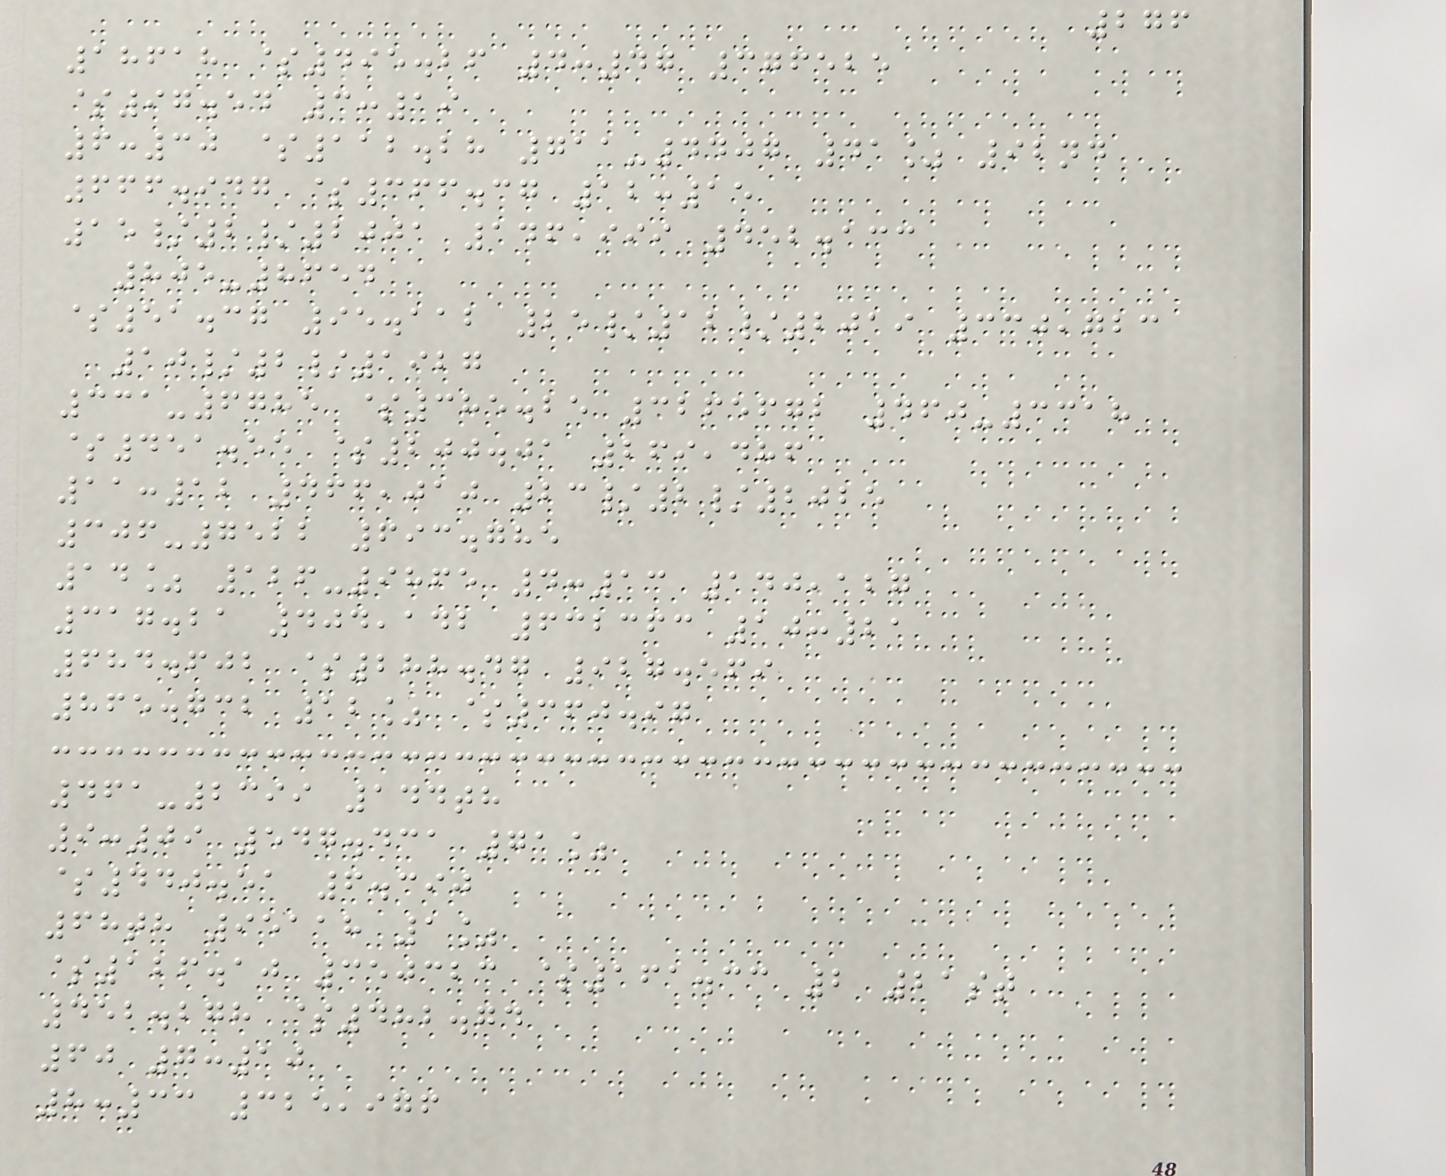276
18618 $495.26 4:47 376525
$97.54 3:19
6:30 $112.28 711-4407 41% 92nd
666.947 $366.37 12:15
15/2/2001 146,999 452.133
805-8654
$51.37 95.112 25/12/2019 330,723
10/2/1927
331-6785 $385.25 3265672 460-3318
$451.55 $200.01 269,486
11:12 466,010 23/2/2025
306-7522 693.785
14% 126-9865 4:13 140,127
317.21 404,142 632363 10:21
684.602 $288.47 927.569
865.732 12% $360.97
461-2399 144th
9:09 547.431 71%
$440.51 6.390
68th 95118 1%
$126.10 350323 $161.33 2 21st
452.278 $482.74
60 7:10
8:33 325,976
